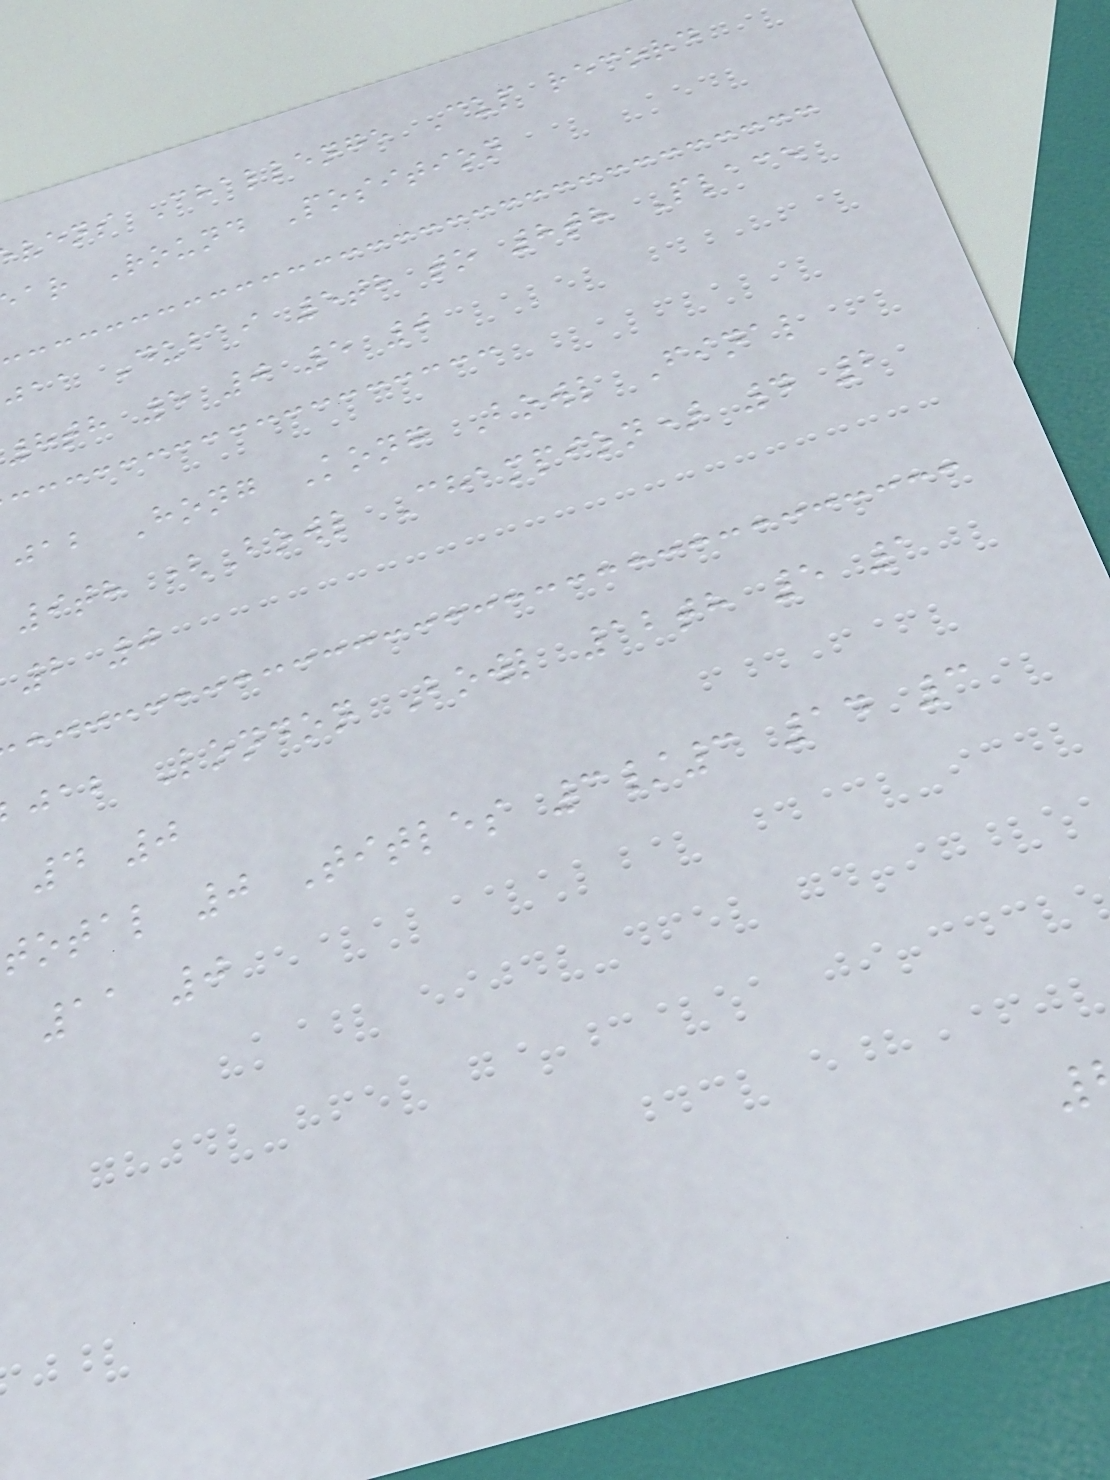vens Challenge Cup record
ar Round Position
jaa Dubai 5th to 8th Place
8th 5 0 5 0
jab Hong Kong Bowl Final
9th (Bowl Champion) 4 2
2 0
jab London Bowl 12th 5 1
4 0
total 0 Titles 3/3 14 3
11 0
